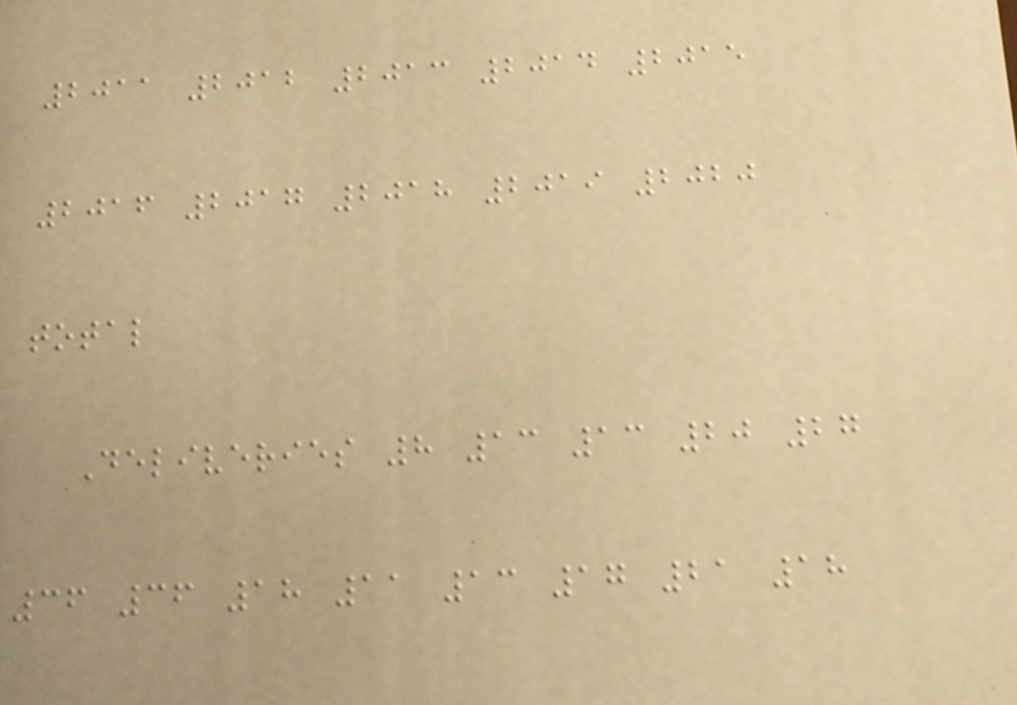2011 2012 2013 2014 2015
2016 2017 2018 2019 2020
total
Deliveries 8 13 13 20 27
36 36 18 11 13 17 21 18
